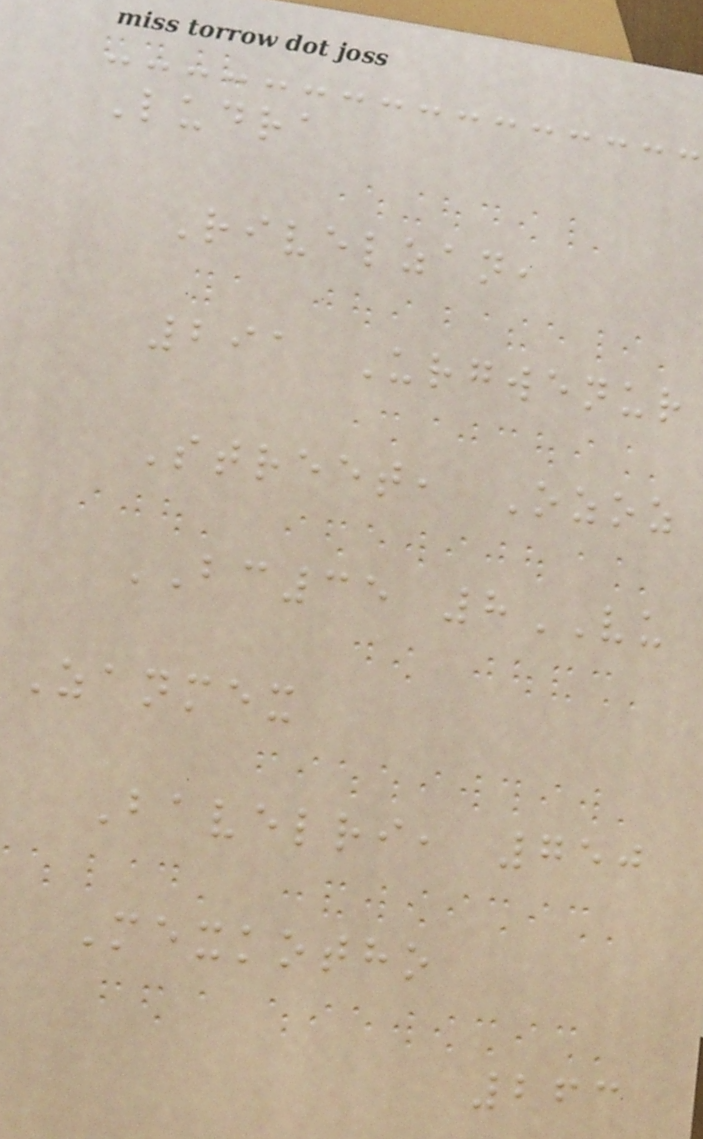Ludra
Rivelzan,
291 Urgwenur
Street, Ozoz
BC35 8VU
Zanmex
Bavelri, 750
Mexkotho
263
